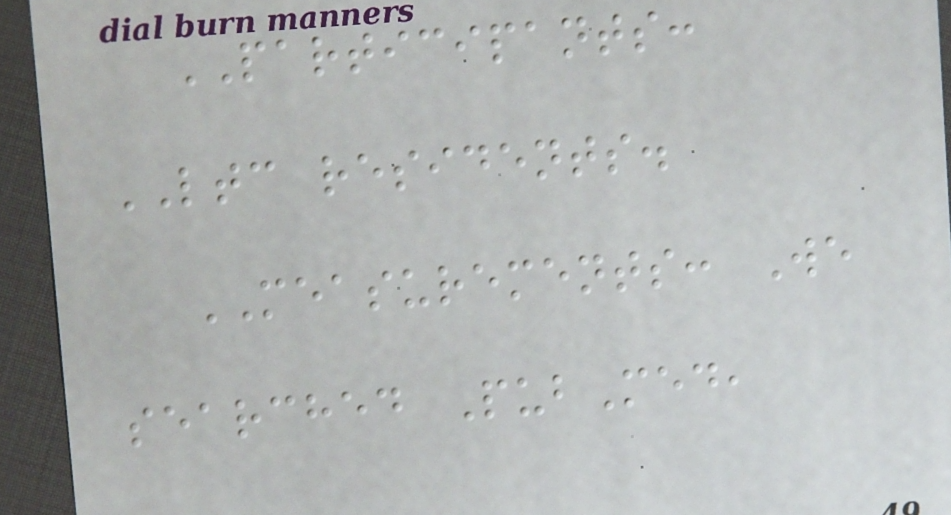PARTICIPANTS:
LTC residents.
MEASUREMENTS: We
searched PubMed,
